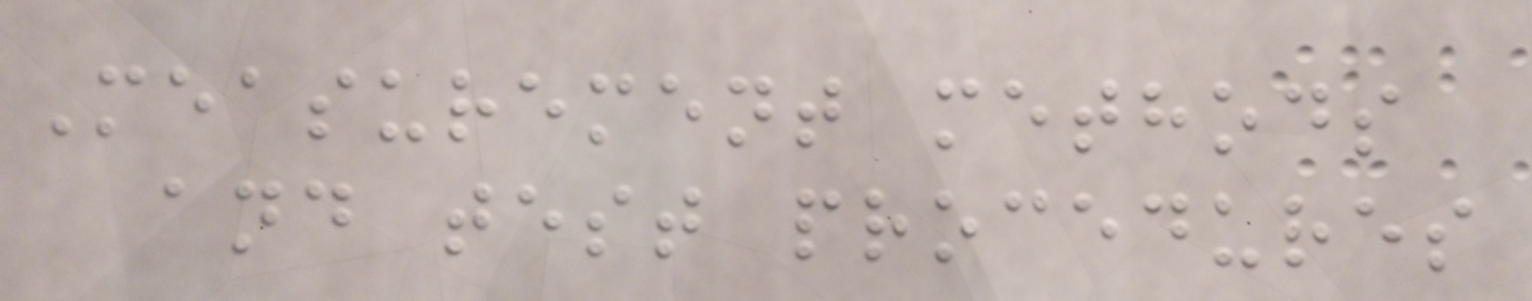Measurement methods
and test procedures
